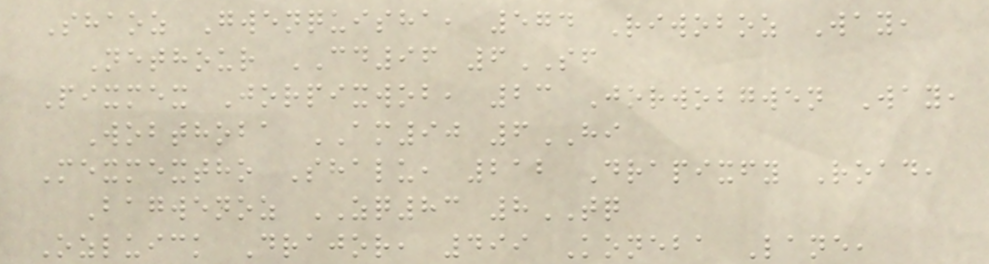Shaoz Gwenquisha, 574 Riwoboz Way,
Nethour CD96 6SF
Pixmex Jorpixwob, 23 Jorwobgwen Way,
Wobthoba AM90 6HI
Mexmextho Shalu, 212 Drapixfy Road,
Bagwenoz ZQ83 8TQ
Ozluick Drajor, 499 Koneba Lane,
